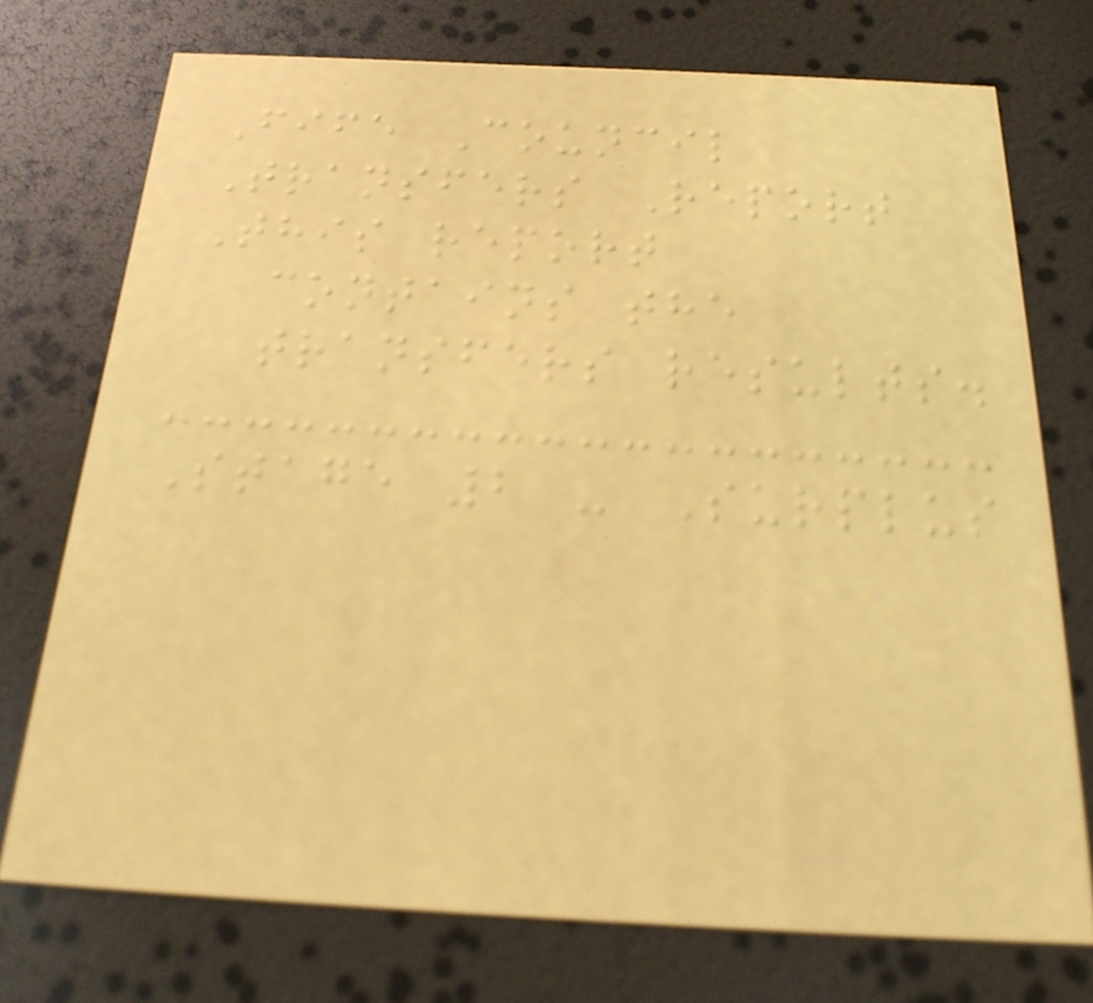Fife Council
Transfers Report
This report
contains the
transfers results.
Stage 2 - Surplus
